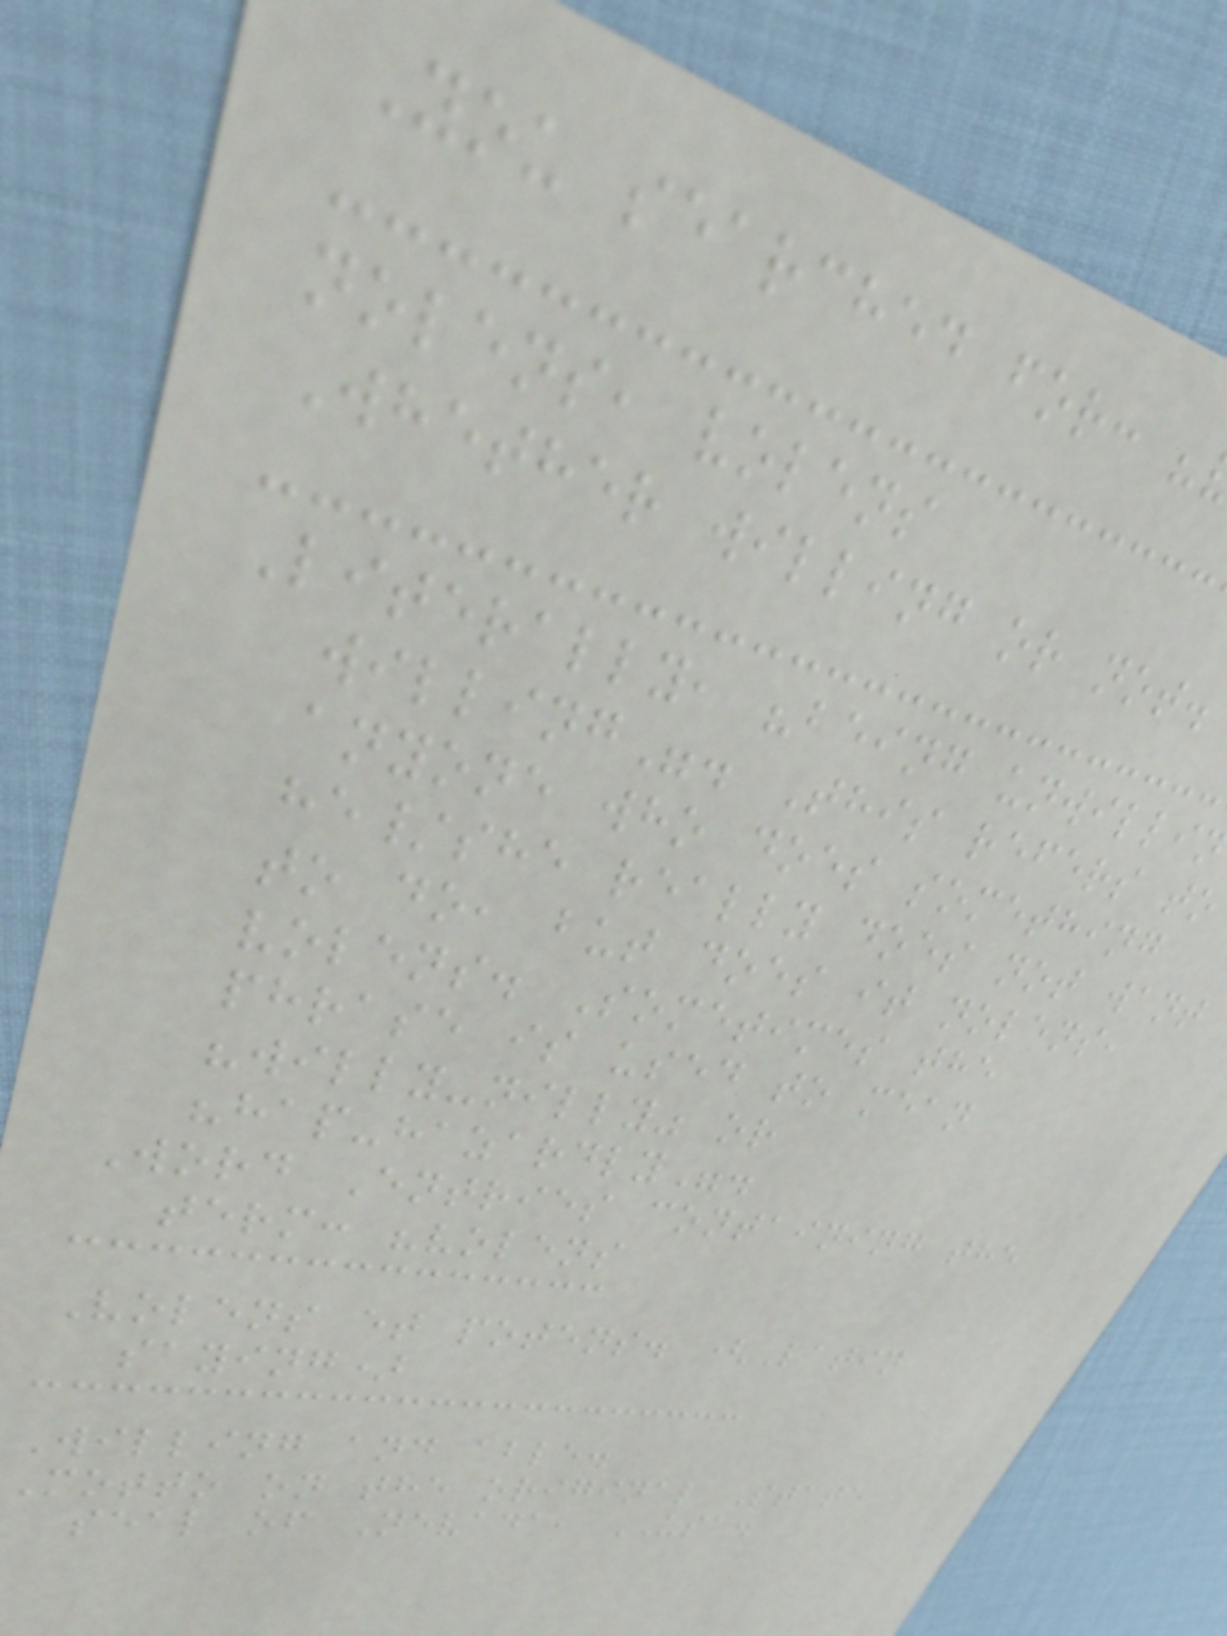You searched for:
nolens, volens
Whether willing or not.
Literally, "being unwilli
willing". This refers to
anyone who does something
he/she really does not want
to do, but does it nolens,
volens. Sometimes the
phrase is used to mean
"willy-nilly" or
"hap-hazardly".
Word Entries containing the
term: "volens
Volens et potens. (Latin
saying)
Willing and able.
Motto on the original State
seal of Nevada, USA.
